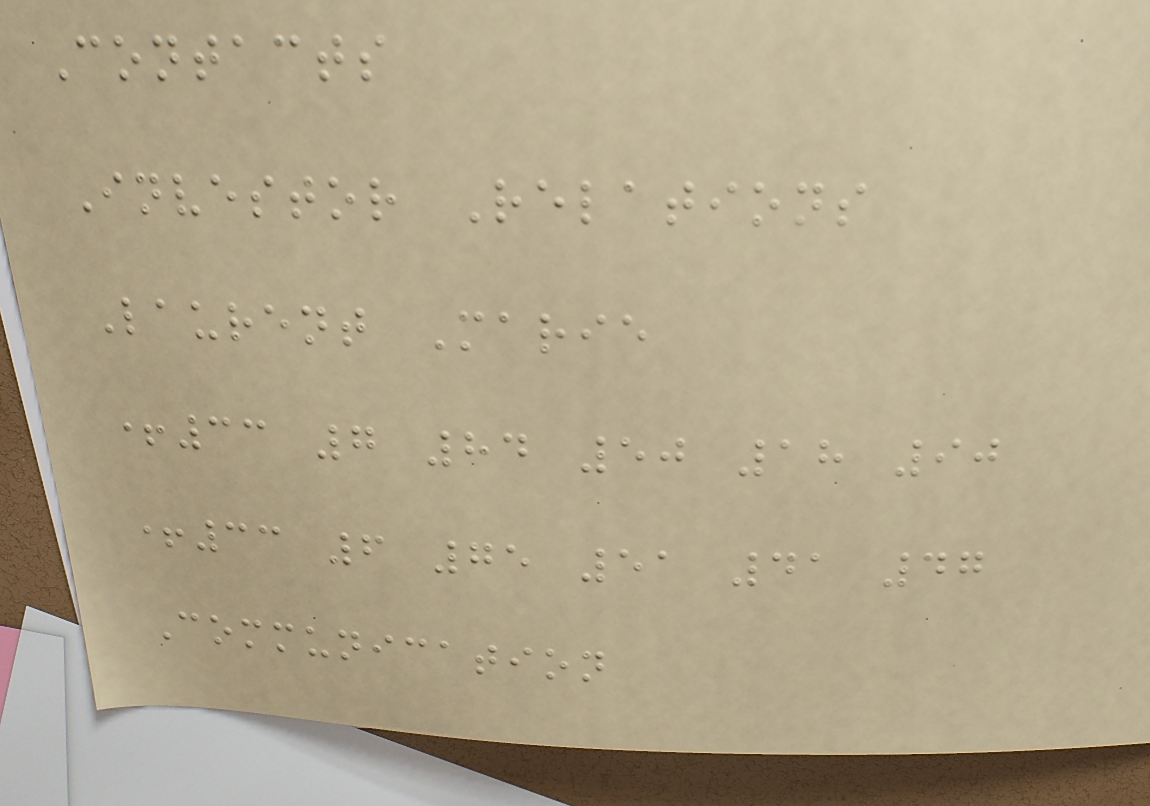Contacts
Investor Relations
Laurent Marie
+33 7 84 50 18 90
+33 6 75 51 41 47
Communication
